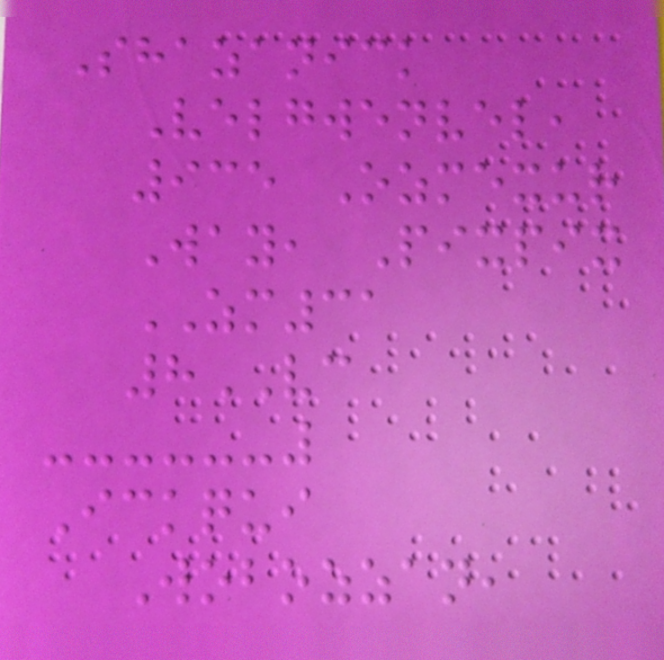Shazanick
Velgwenvel,
935 Ozmexur
Way, Pixpix
ZM31
8VC
Ickqui
Wobozzan,
